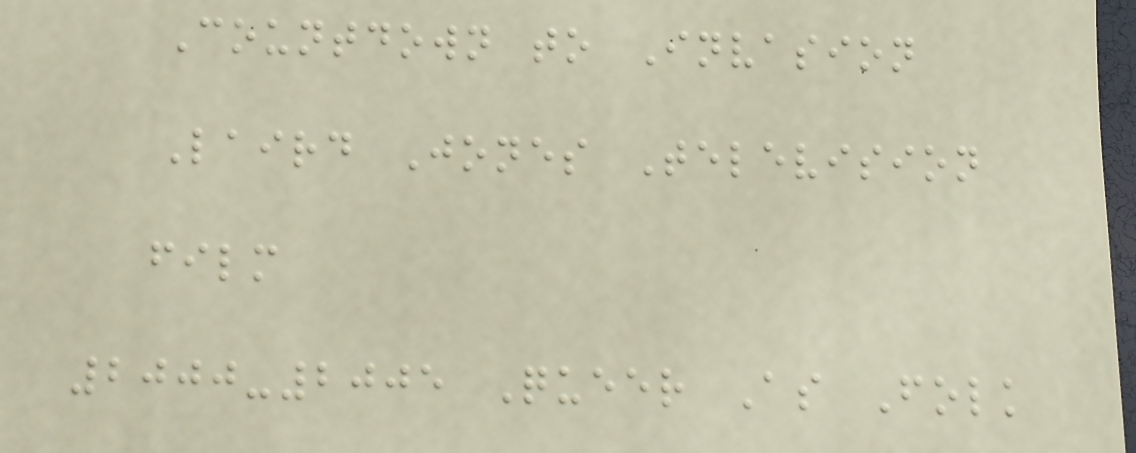Countdown to Invasion
Laird Jones Television
film
2000-2005 Queer As Folk
